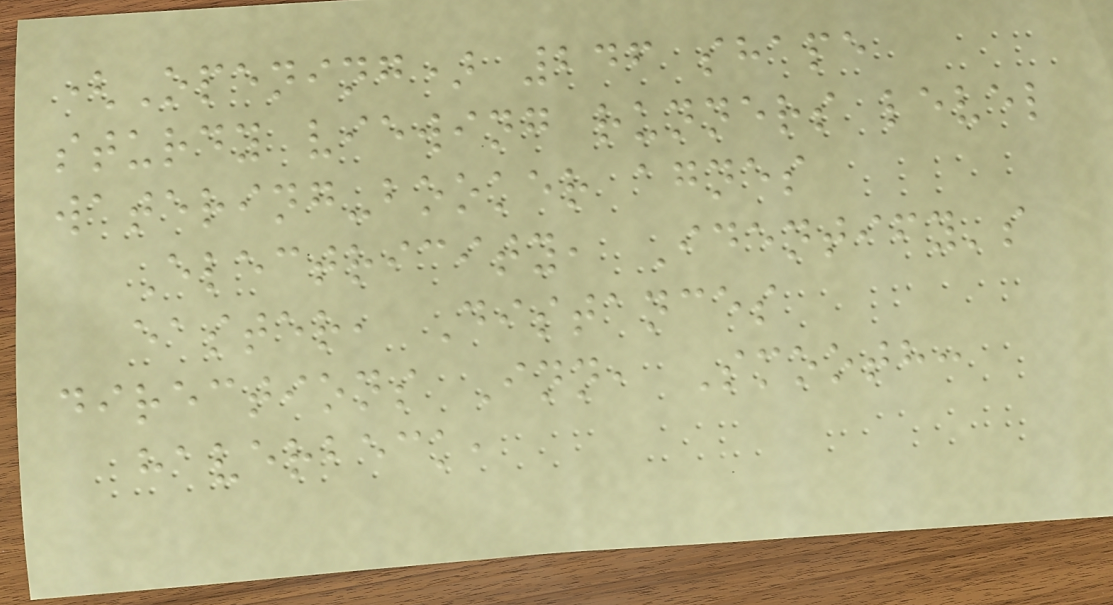(Opening) 246 shape
sturdy viewing runners level
watering-booker agnes
Electricity, Identify's
easter, Distances
directions Inn, Smooth:
haverbeck,
